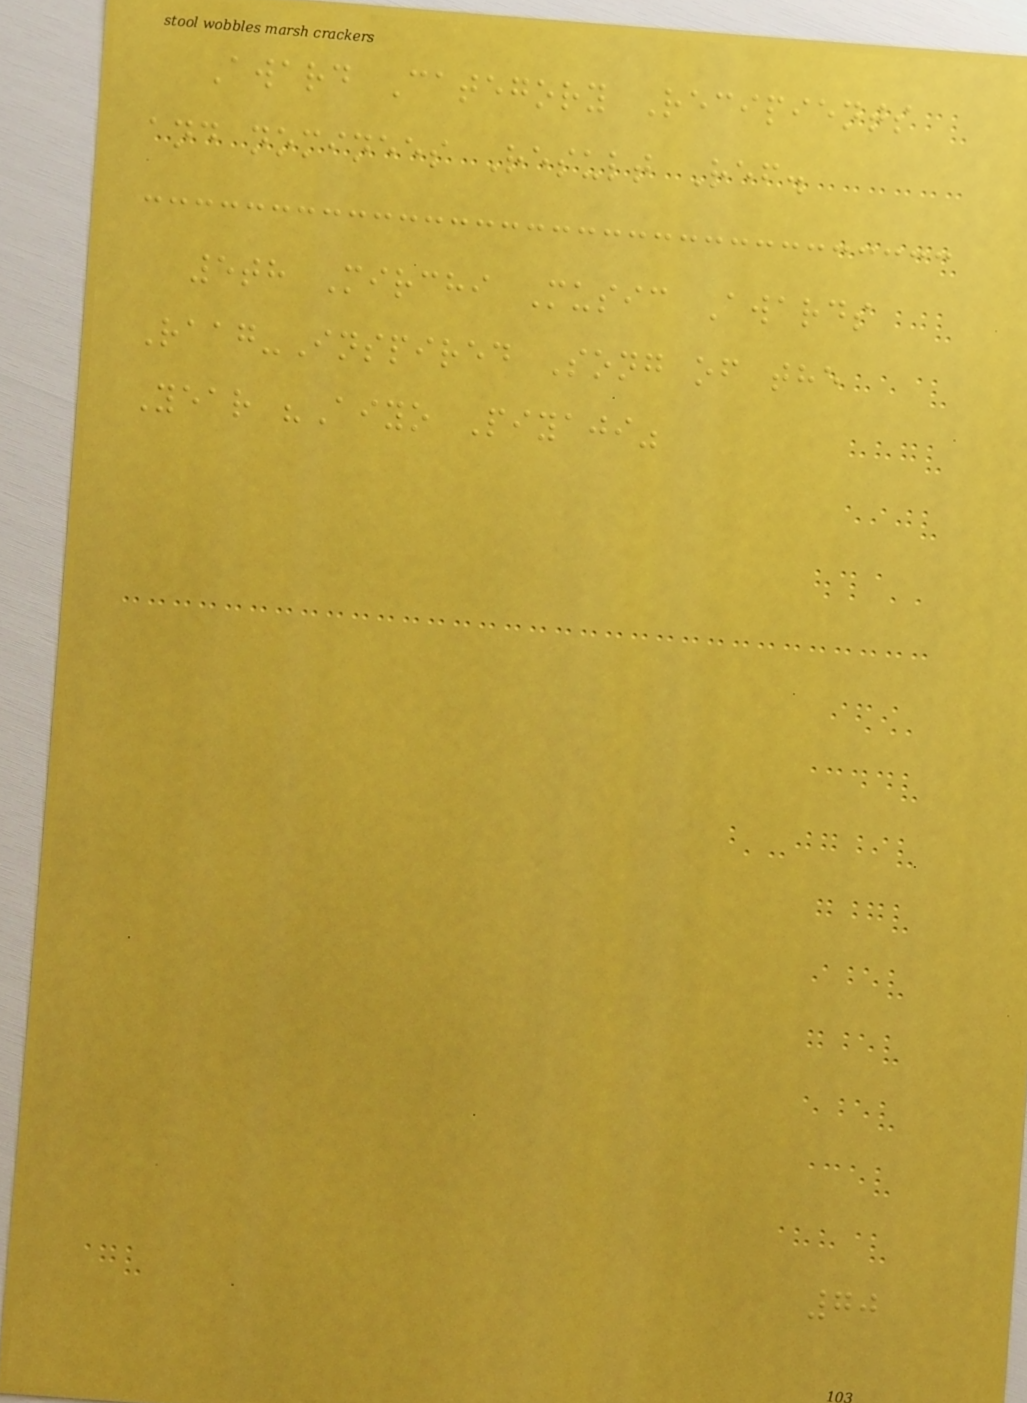Award Category Recipients
and nominees Result Ref.
5th Mirchi Music Awards
Raag-Inspired Song of the
Year "Aiyo Piyaji"
70
